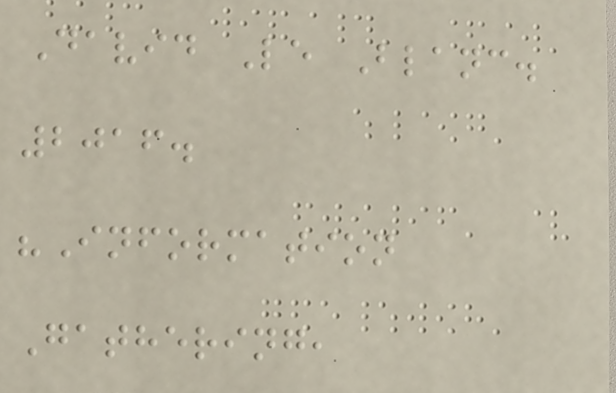David Le Blanc.
2016.
"Information
Gathering,
